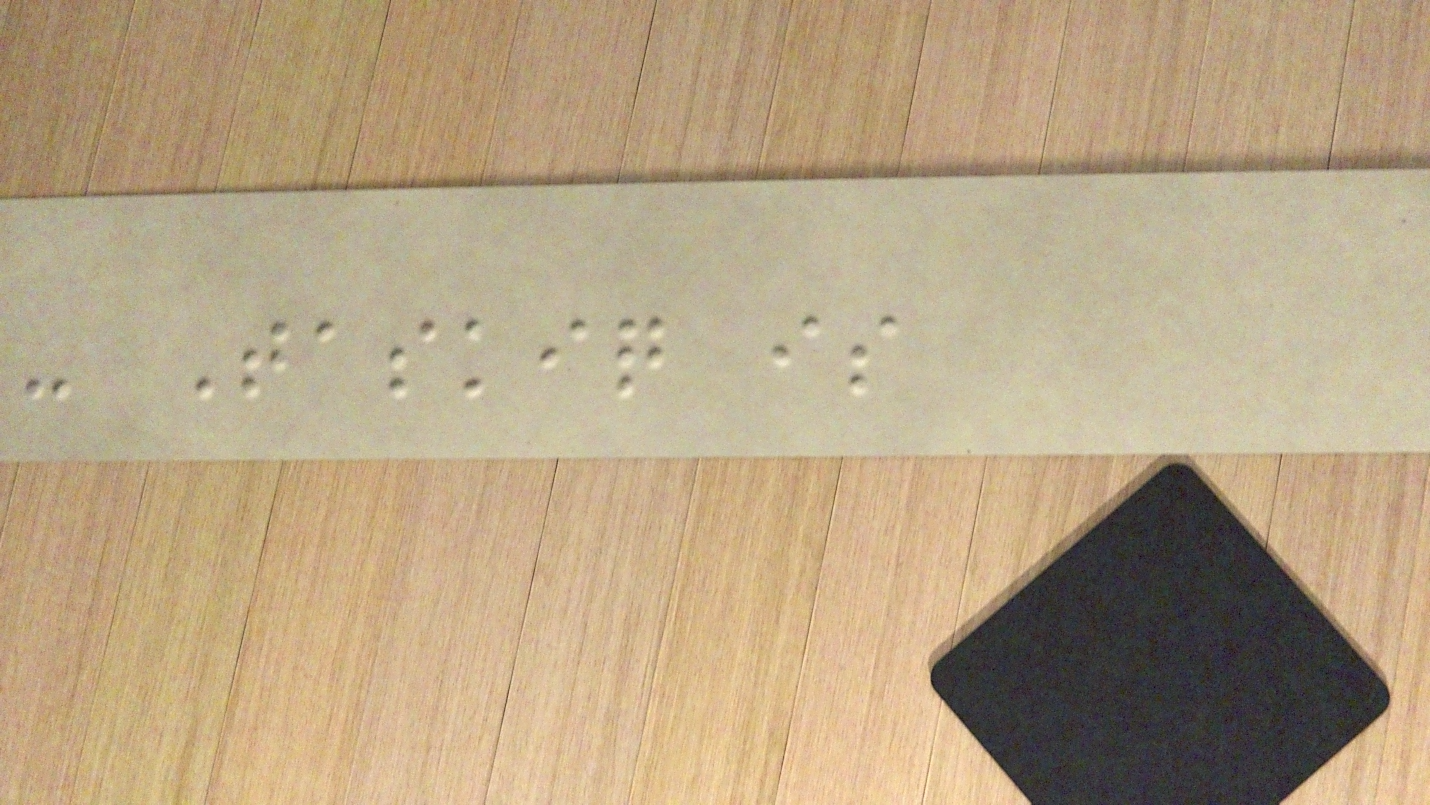- Taskiq is
